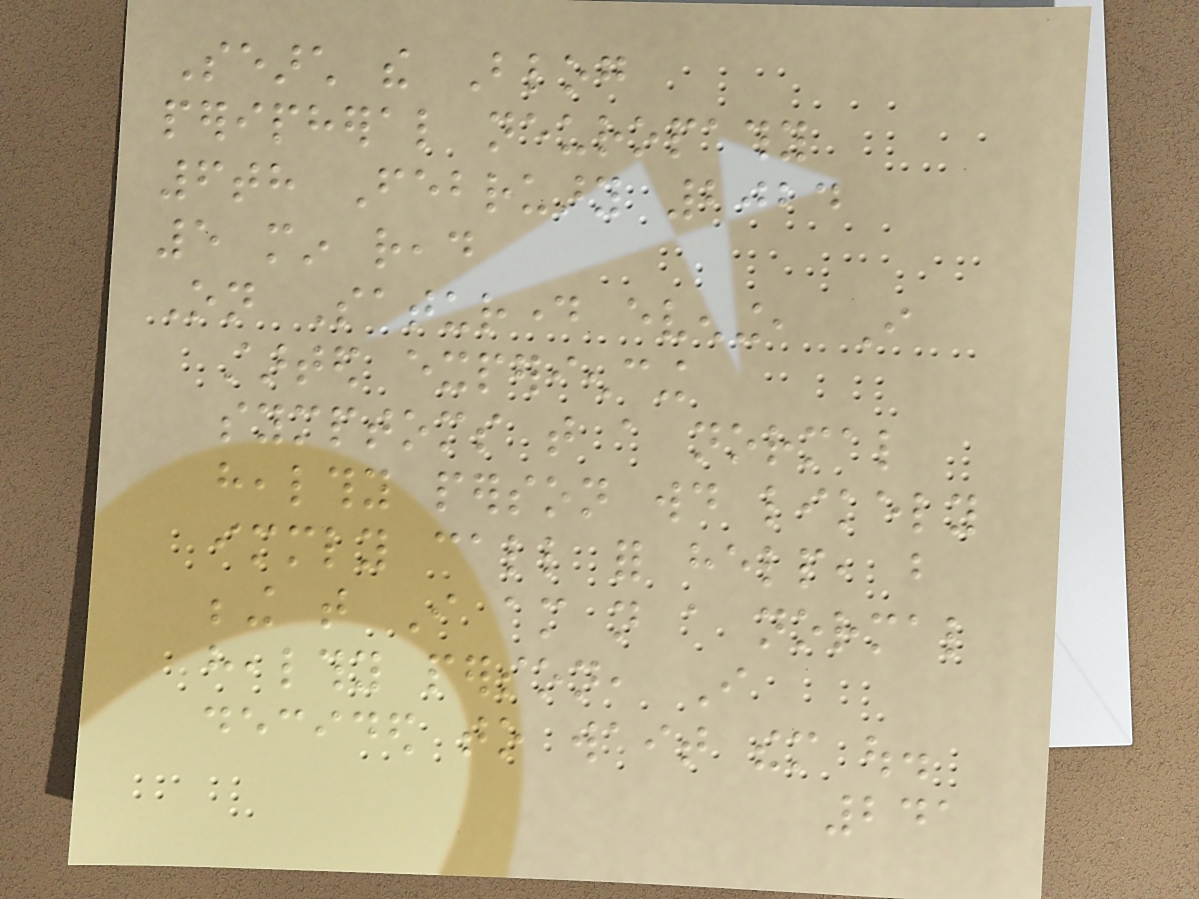Search the Blog
peripheral neuropathy
6th February 2024
5 min read
On Saturday evening, I
started experiencing
symptoms that a normal
healthy person would likely
immediately call for help, but
being that I am not a normal
healthy person, I
decided to wait them out.
241
